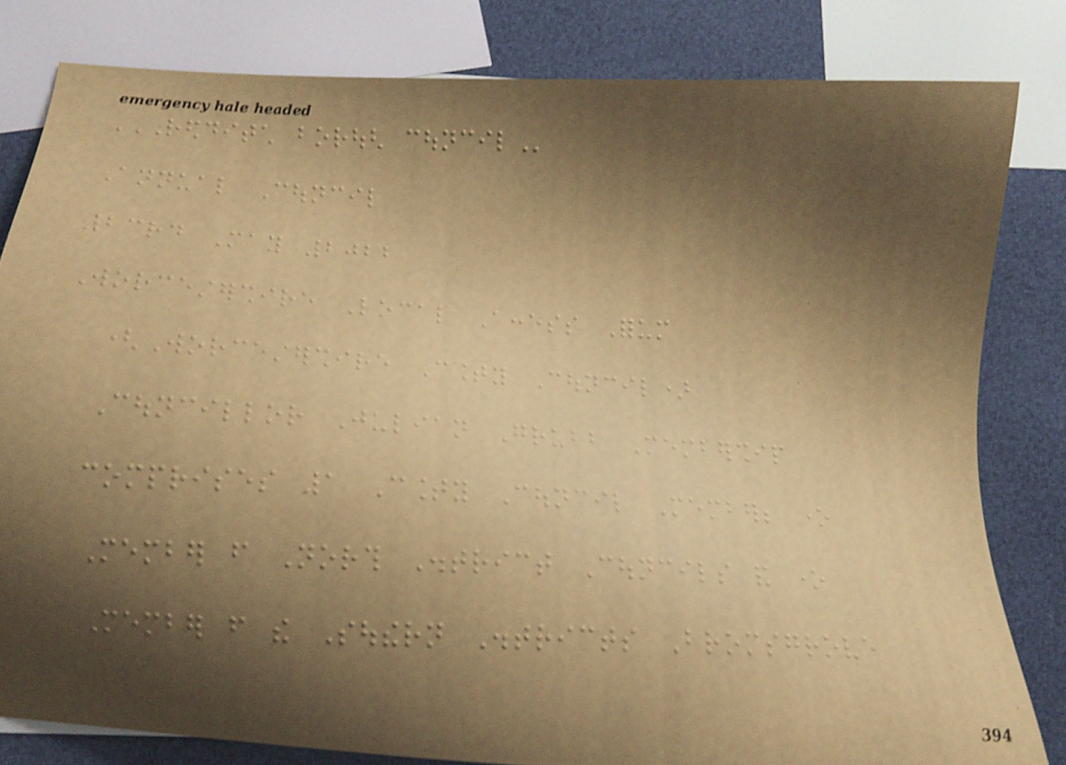REDDITCH BOROUGH COUNCIL
Annual Council
23rd May 2022
Worcestershire Local Access Forum
(Worcestershire County Council)
Councillor Julian Grubb Membership
comprises 1 County Council Member; one
Member from North District Councils and one
Member from the Southern Districts Bromsgrove
